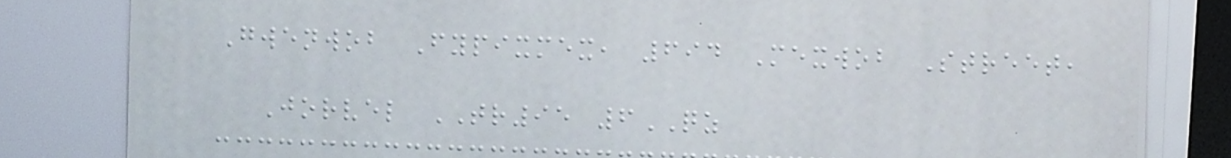Gwenwob Fypixmex, 694 Mexwob Street,
Jorvel TR95 6QZ
